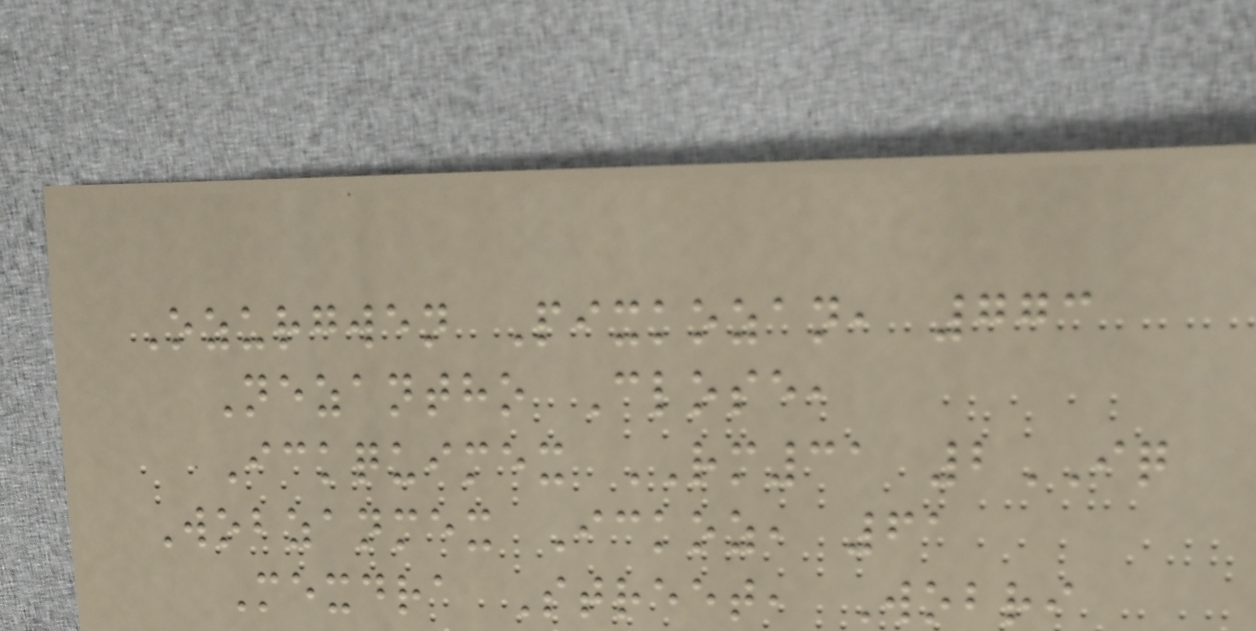Ozurgwen Pixkozan, 773
Nezantho Close,
Ickquimex RM31 2IQ
Wobzanmex Ickoz, 61
Mexdra Street, Wobri
